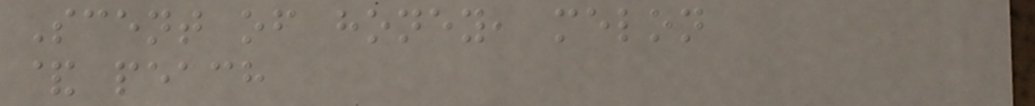Scent of honey, melon
& peach
